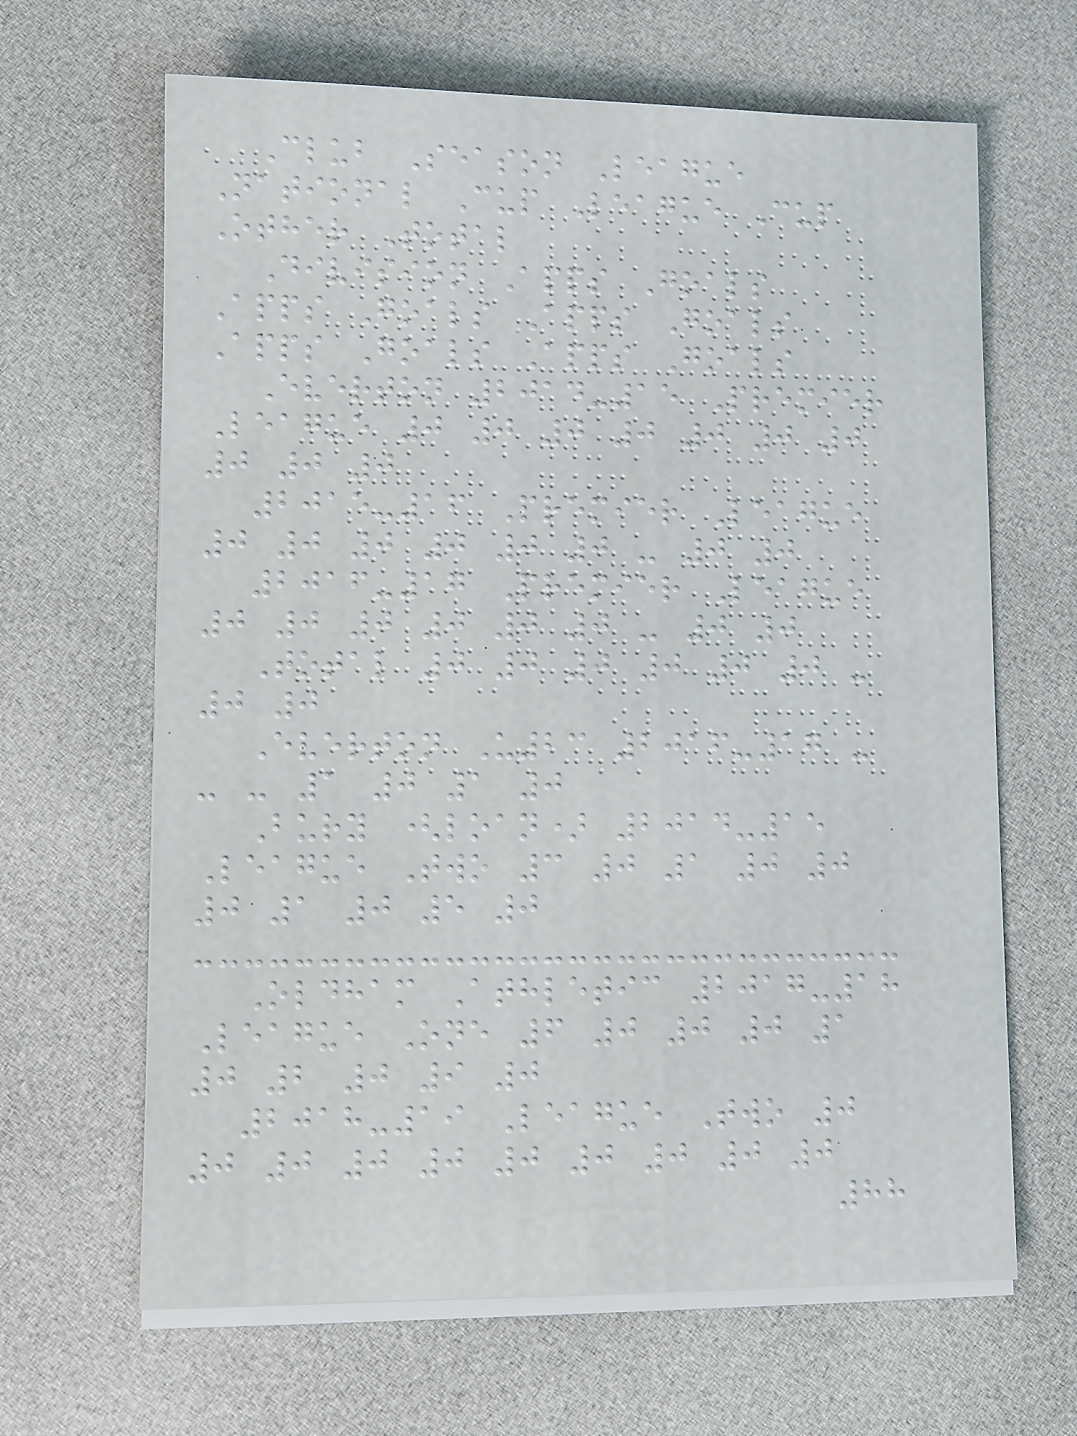Club Season League
National Cup League Cup
Other Total
Division Apps Goals
Apps Goals Apps Goals
Apps Goals Apps Goals
Everton 2014-15 Premier
League 0 0 0 0 0 0 0
0 0 0
2015-16 Premier League
0 0 0 0 0 0 - 0 0
2016-17 Premier League
0 0 0 0 0 0 - 0 0
Total 0 0 0 0 0 0 -
0 0
Everton U23 2016-17 -
- - 1 0 1 0
Bury (loan) 2014-15
League Two 3 0 1 0 0
0 1 0 5 0
Oldham Athletic 2017-18
League One 6 0 0 0 1
0 2 0 9 0
2018-19 League Two 0
0 0 0 0 0 0 0 0 0
88
